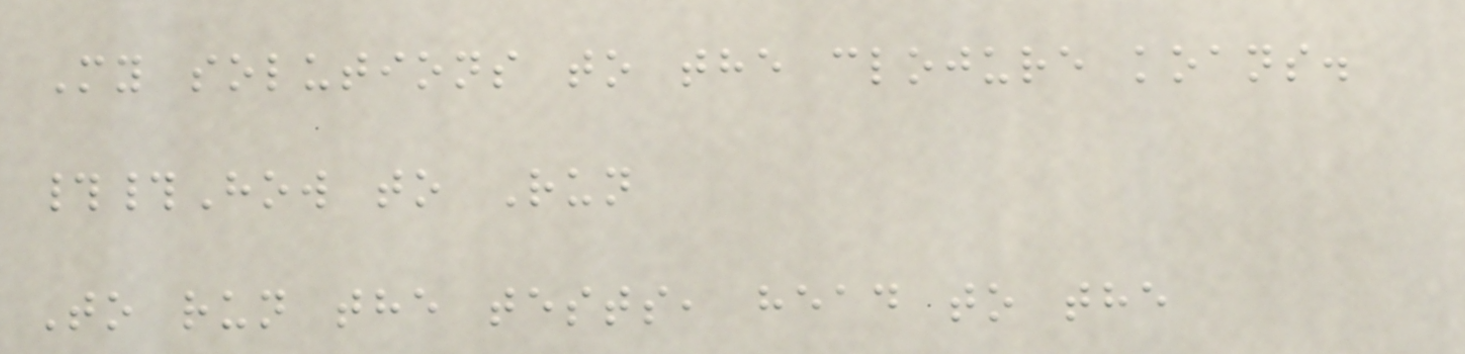My solutions to the clojure koans.
##How to Run
To run the tests, head to the
